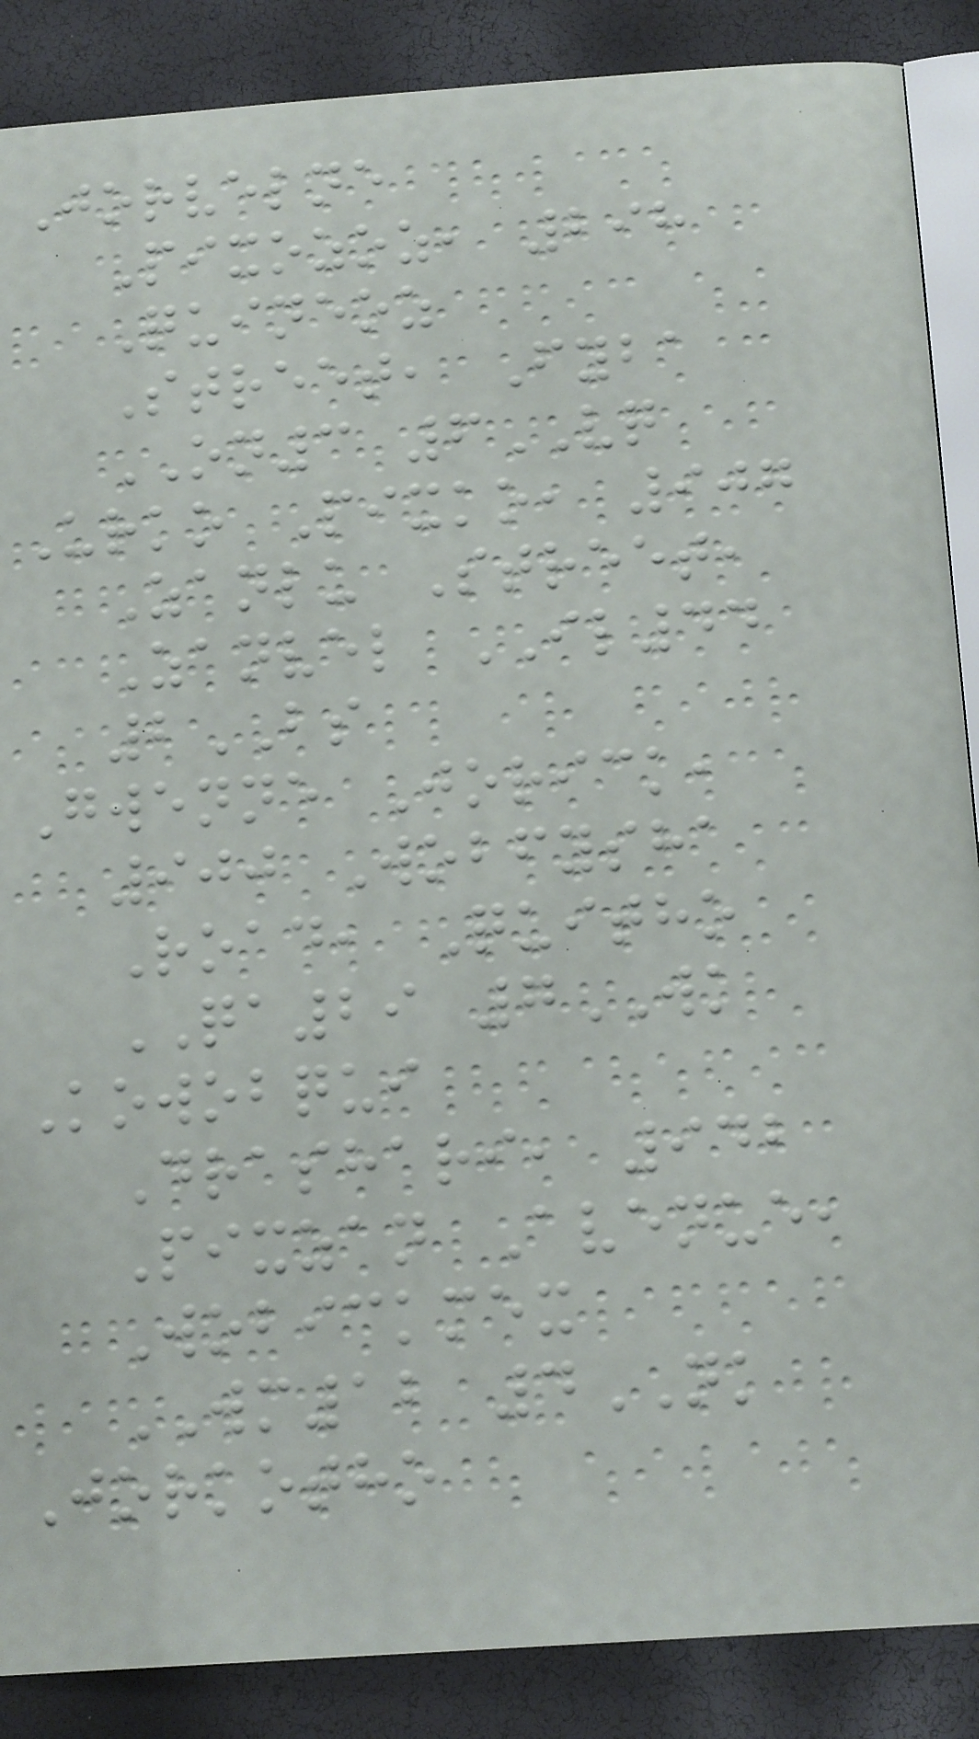Jorvelne
Pixozoz, 298
Quineoz
Street, Fyba
ON3 6VQ
Urko Pixko, 907
Zanlu Street,
Zanvel IL44
2BS
Gwenne Jorick,
900 Wobfysha
Road, Quitho
QA29 7WK
Kowobqui
Drashari, 942
Pixzan Avenue,
Wobickmex
WM12 4NK
Jorkotho
